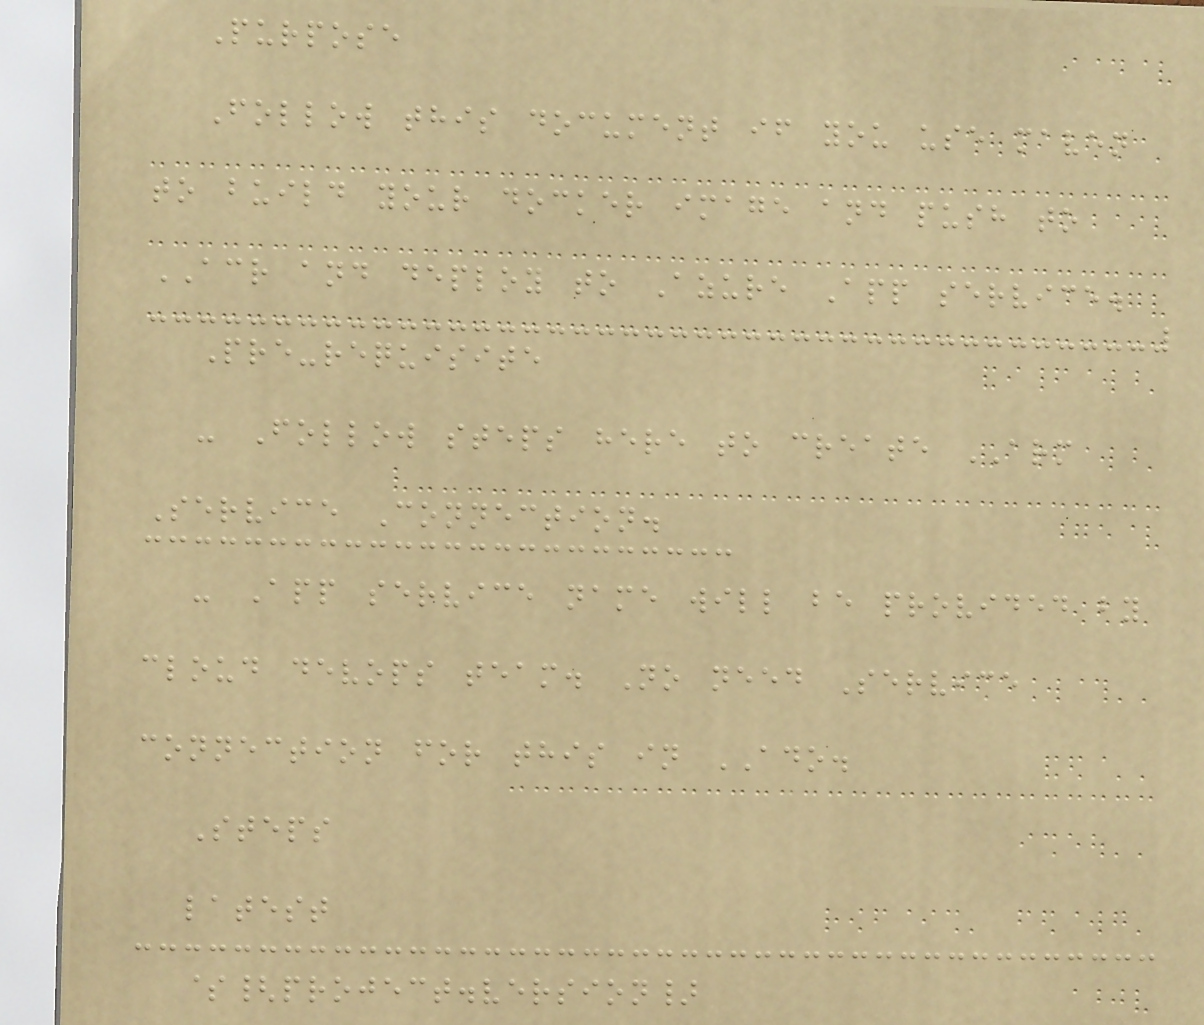Purpose
Follow this document if you use maven
to build your docker image and push to
ACR and deploy to Azure App service.
Pre-requisite
- Follow steps here to create ARM
Service Connection.
- App service name will be provided by
cloud devops team. No need Service
connection for this in ADO.
Steps
latest
${project.version}
